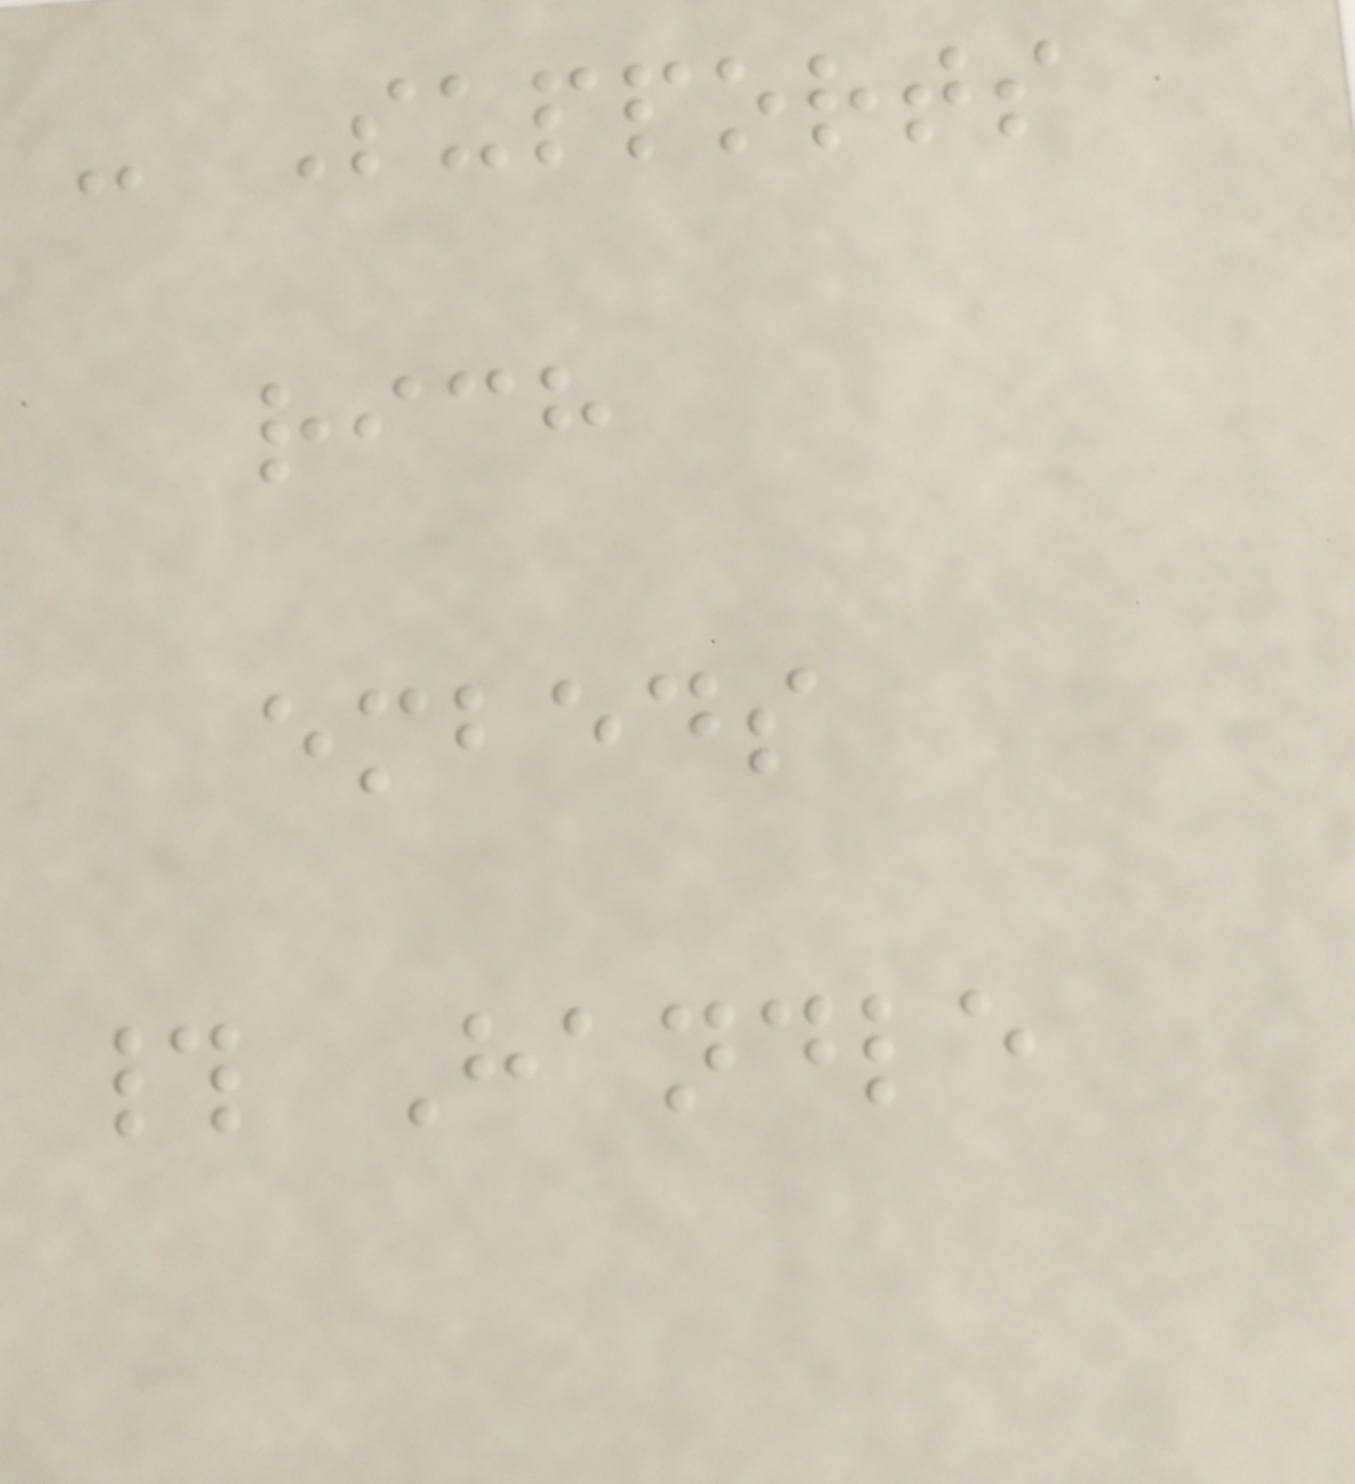- Supports
rich
embeds
# Handle
